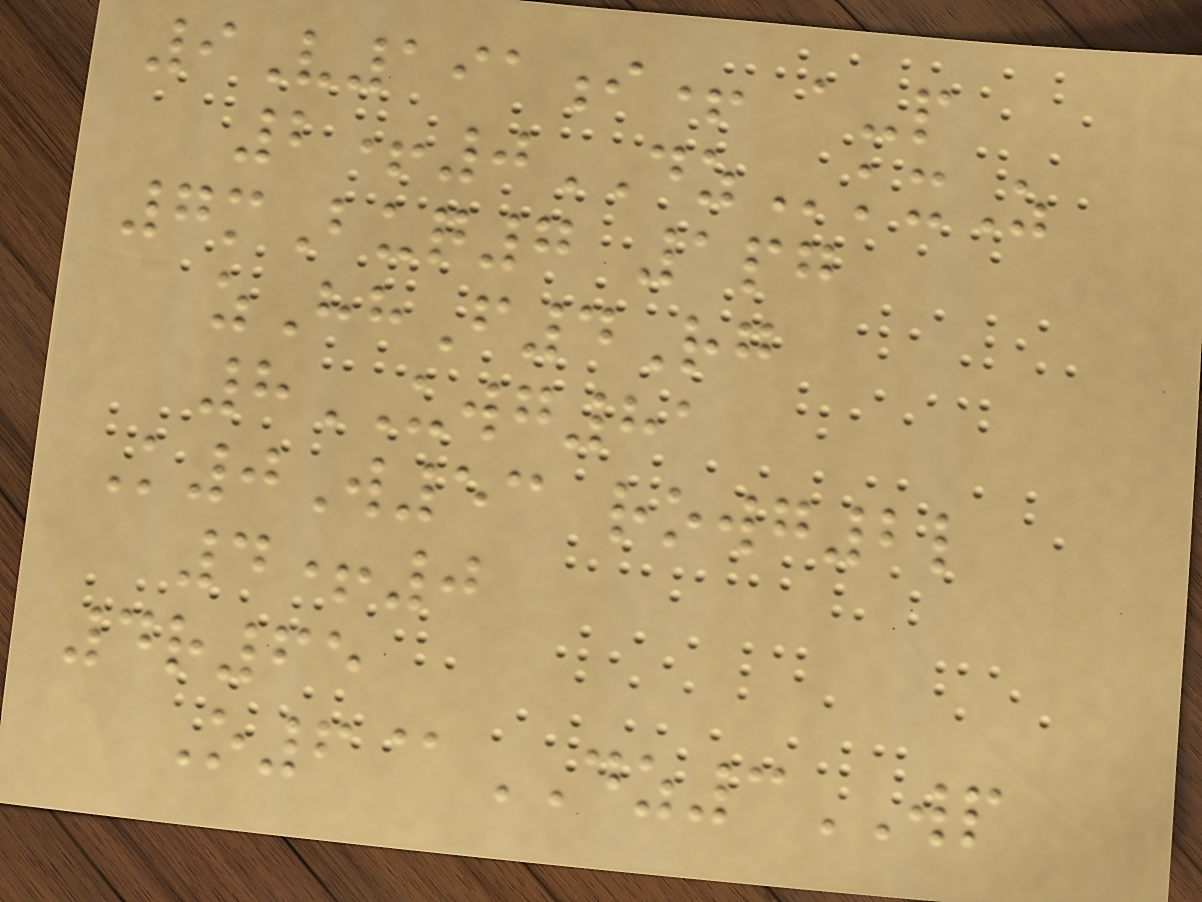9V191i+ a-p
2+0DZkxZ
7mBuq7 1pg
zHhF4Rg
8UWG81
K0W53 rowg2l
4+0
4r65
O6@DZ3WP
